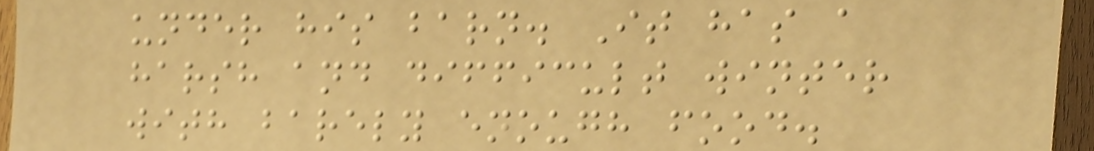under his barn. It has a
harsh and difficult winter
with barely enough food.
